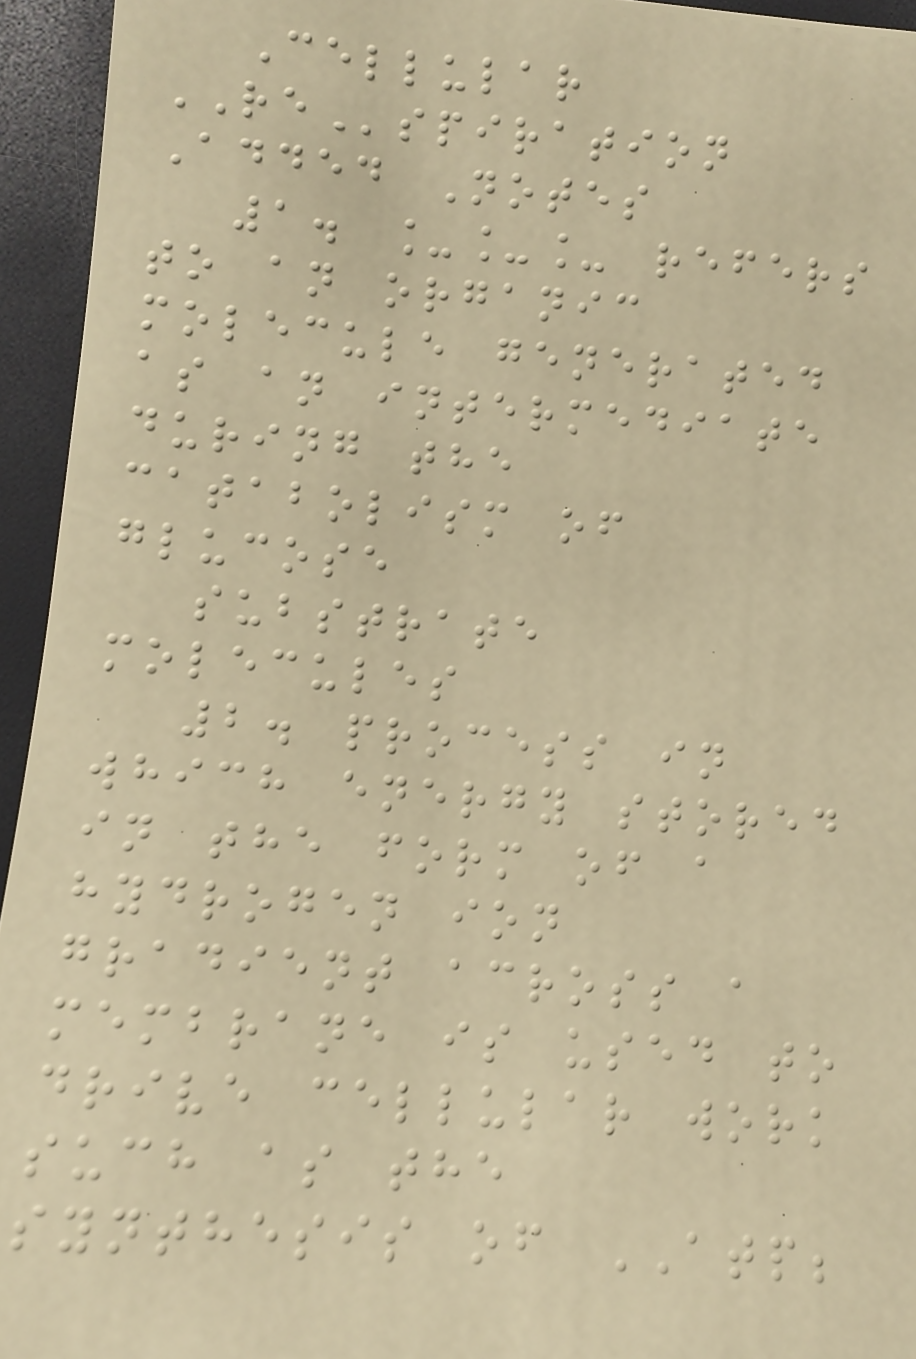Cellular
REspiration
Added Notes
1. ___ refers
to an organic
molecule generated
as an intermediate
during the
catabolism of
glucose
substrate
molecules
2. process in
which energy stored
in the form of a
hydrogen ion
gradient across a
membrane is used to
drive cellular work
such as the
synthesis of ATP;
